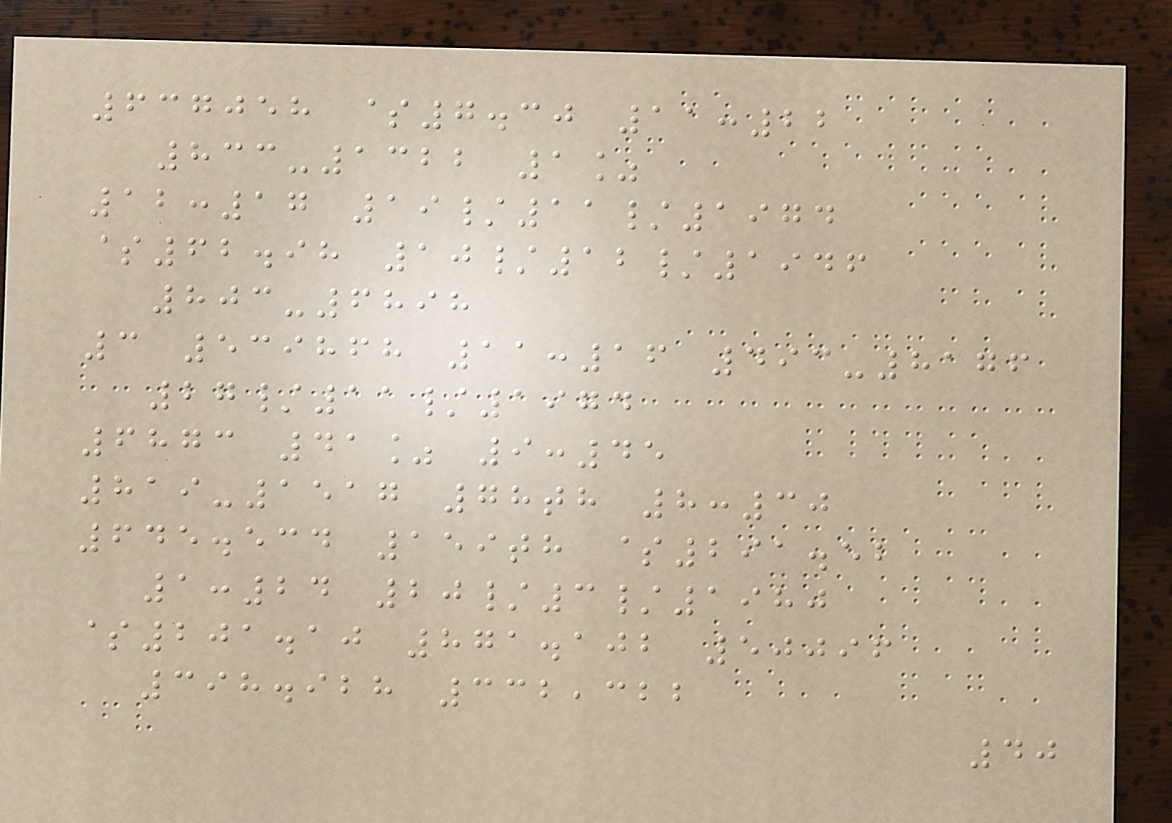637058 $7.30 11:22
833-1322 1%
12:17 19/11/1974
$62.98 10/12/1946
803-6898
3 539868 11:16 493-8176
27/11/1974
6873 41% 9:45
819-1517 78th 8:30
645.534 159th $291.52
1:24 20/3/1980
$201.10 871.102 50096
398.928 332,322
40
